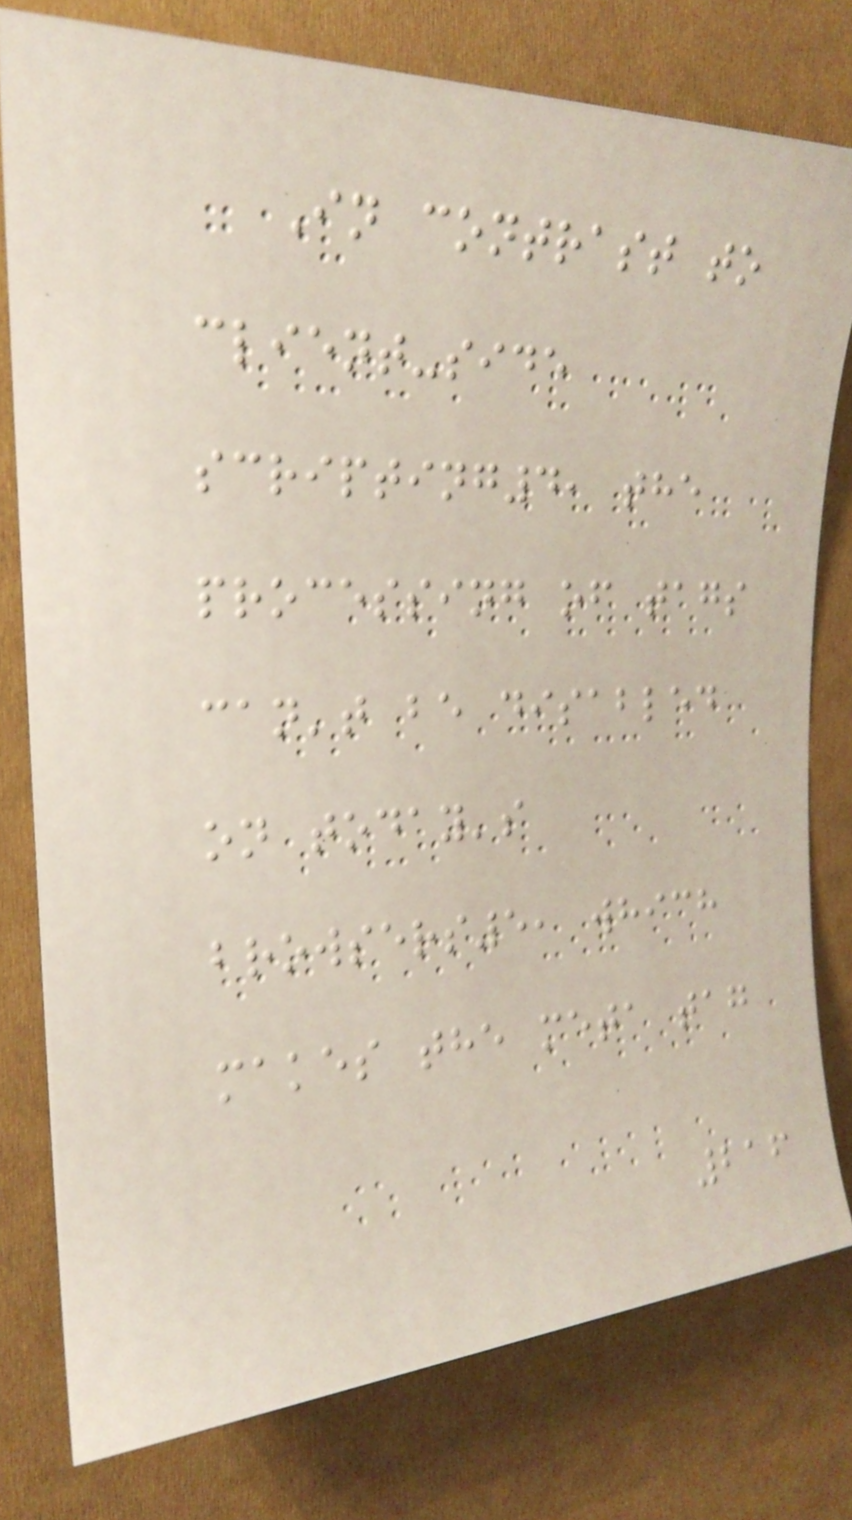In contrast to
client-side
scripting4, the
processing of tags
can't be disabled
on today's
browsers5, which
makes the meta tag
216
